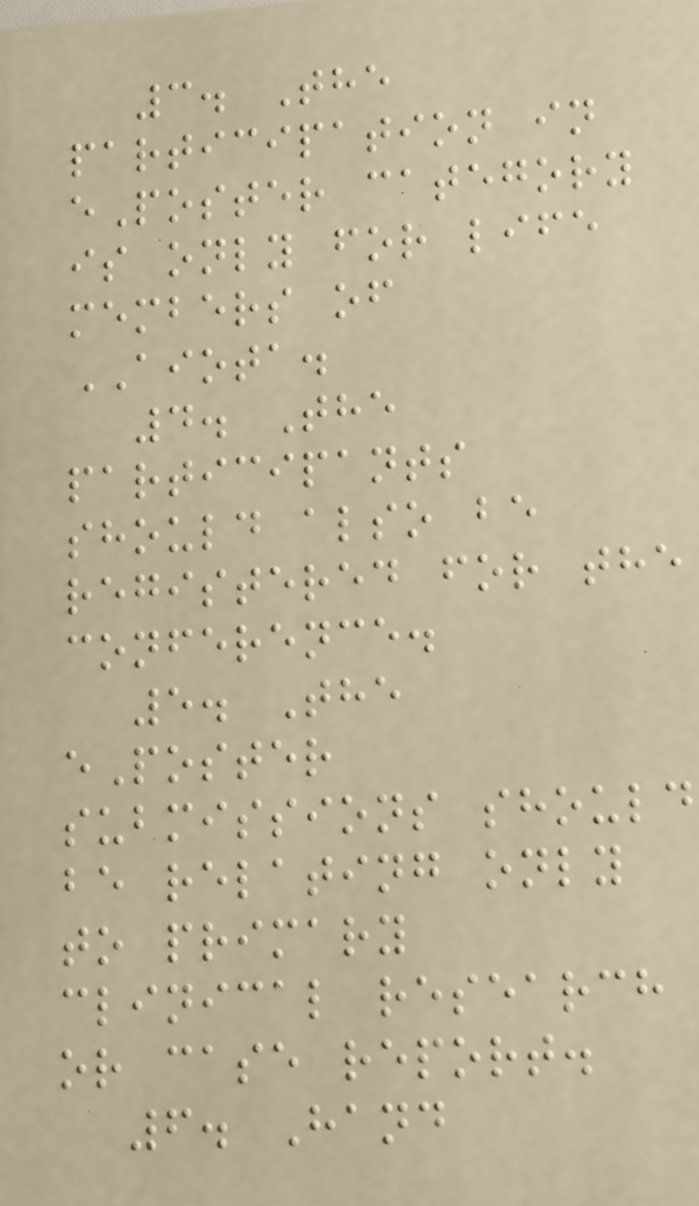3. The
participation in
ePoster category
is only for life
members of
AIOTA.
4. The
participants
should also be
registered for the
conference.
5. The
ePoster
submissions should
be relating only
to primary
clinical research
or case report.
6. Hand
